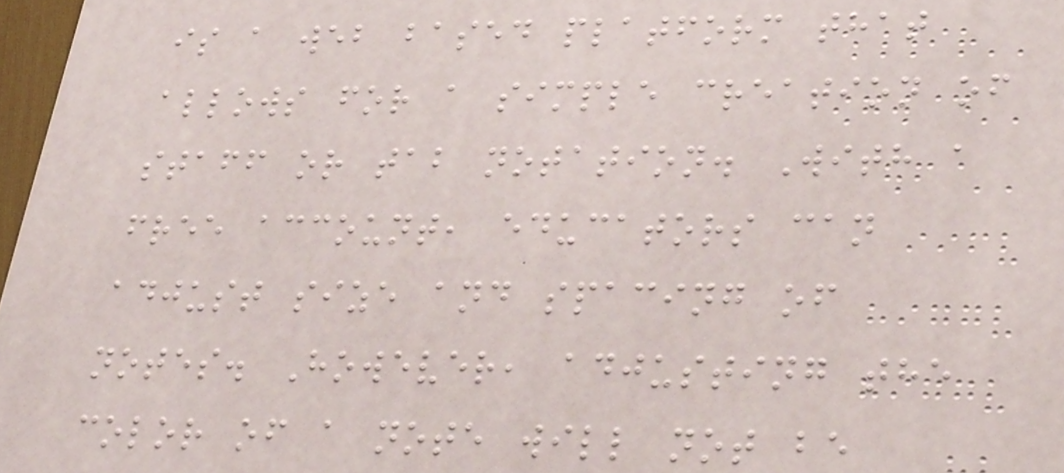is a web based platform that
allows for a simple creation of
staff or tab notation. With a
free account, educators can
adjust size and spacing of
notes. However, adjusting the
color of a note will not be
